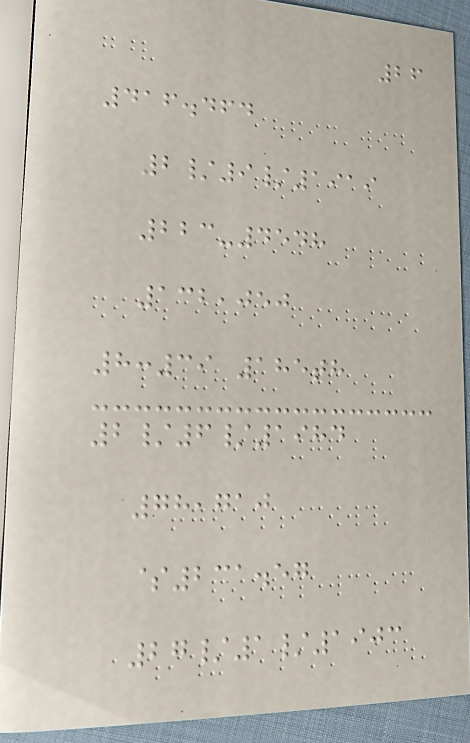26
416.464
2/9/1919
223-4548
132,050
8:39 185th
2/6/1984
78,710
$231.57
27/1/1903
